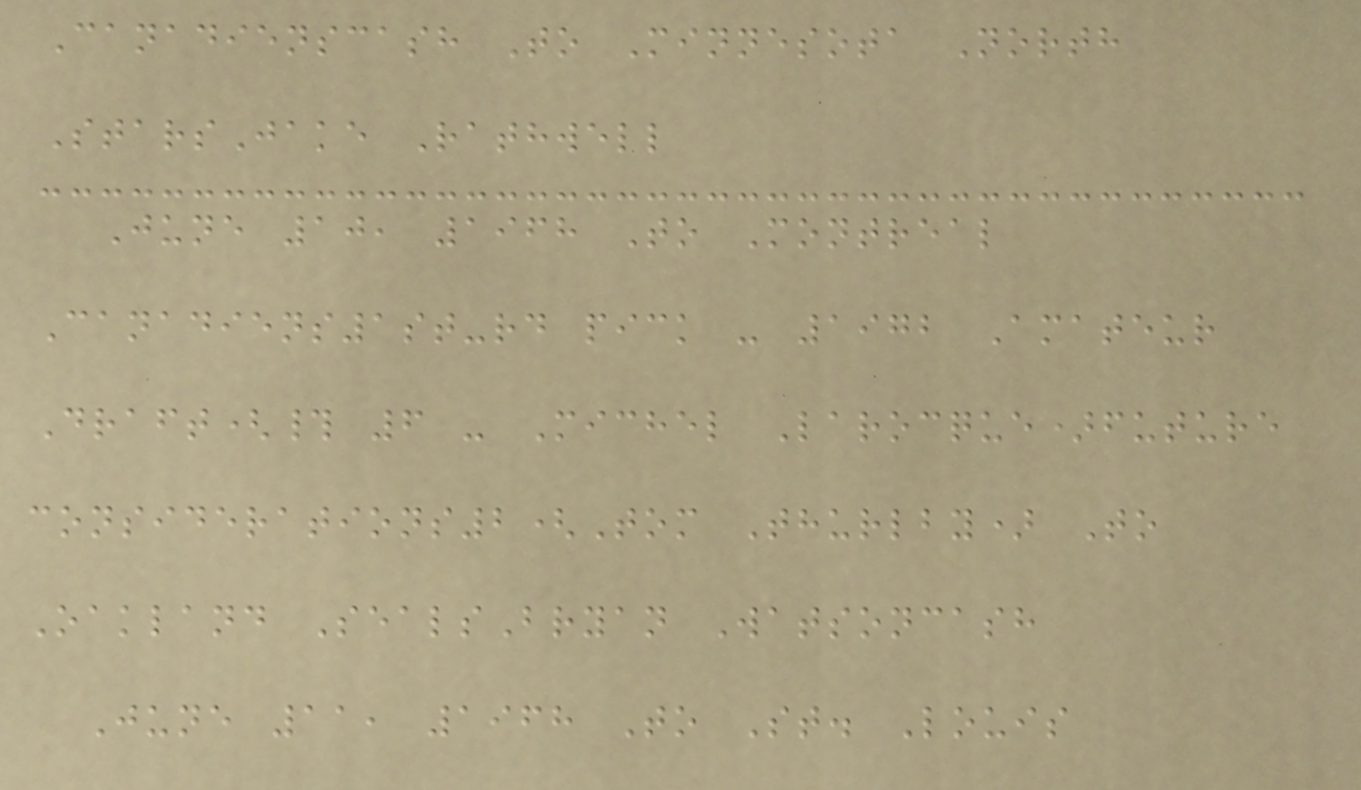Canadienscash To Minnesota North
StarsJake Rathwell
June 10, 1968 To Montreal
Canadiens1st-rd pick - 1972 Amateur
Draft(# 6 - Michel Larocque)future
considerations2(Tom Thurlby) To
Oakland SealsBryan Watsoncash
June 11, 1968 To St. Louis
